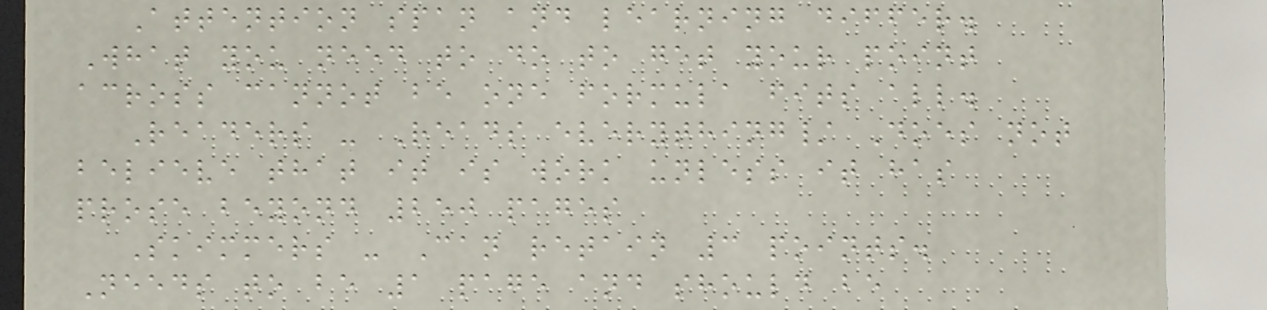Attention span and learning differ.
What you need to do to get your point
across cannot be one formula fits all.
Readers - Reads everything/ Does not
believe that it is work unless it has
prose beyond 250 pages
Skimmers - Can retain 3 points.
Needs to be 1 page and should be
